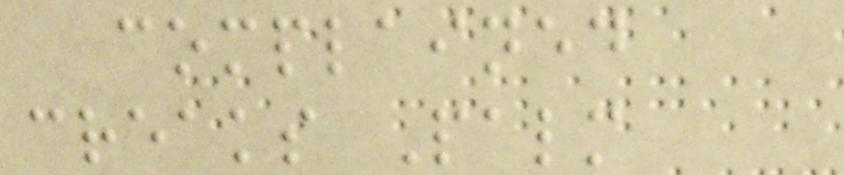complained
creaks Palm
